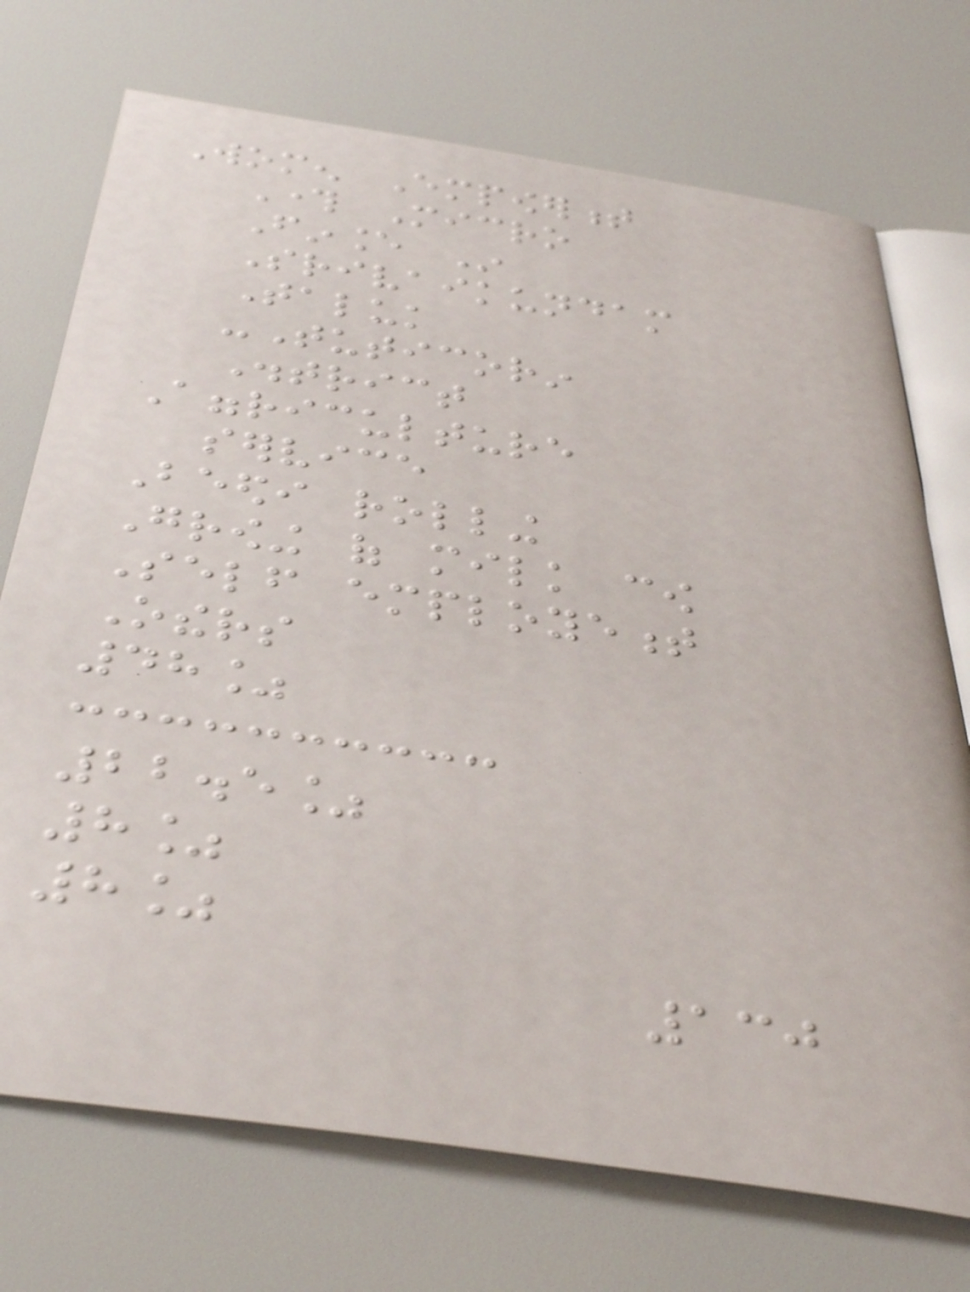Women Empowerment
Through Micro
Finance In
Srivaikundam
Taluk
-Tuticorin
District
Aggriculture
service
Beedi rolling
Growing of milk cow
Self employement
Others
48%
22.5%
8%
8%
130
